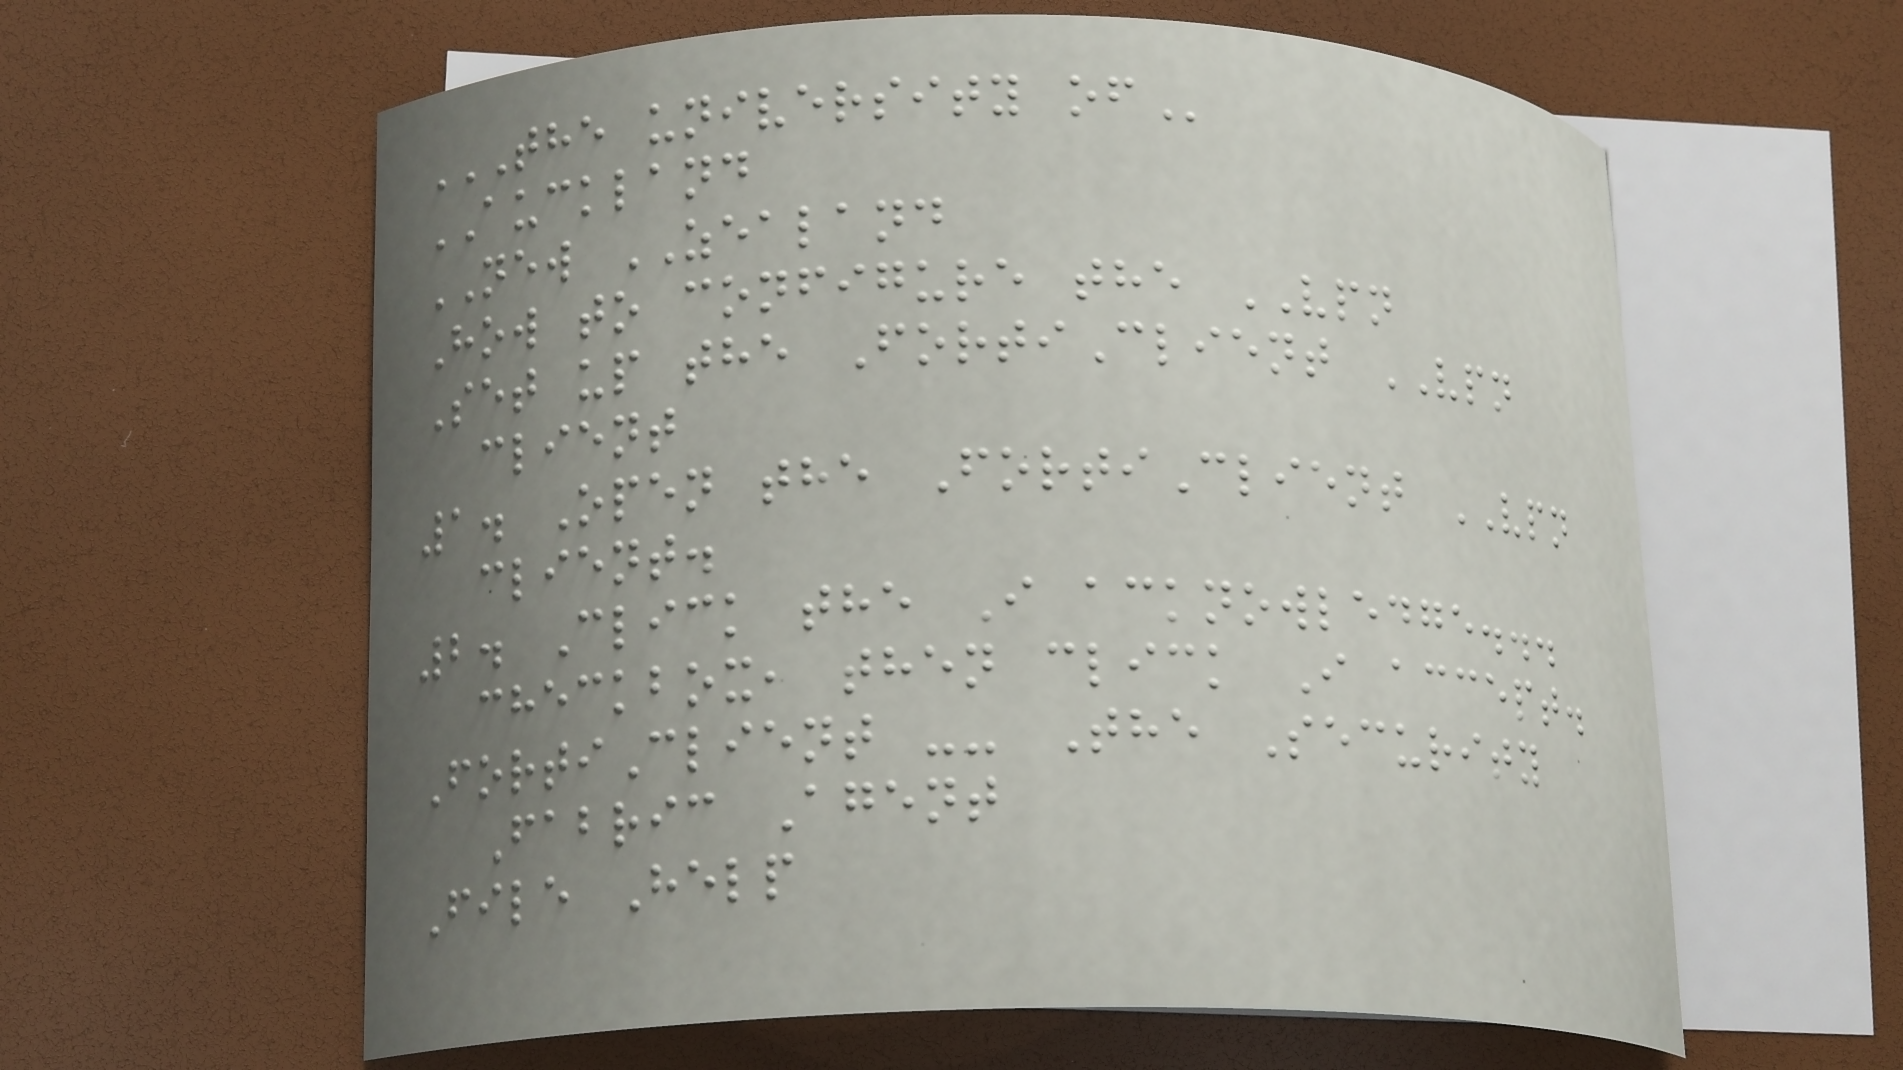THE UNIVERSITY OF
AUCKLAND
NEW ZEALAND
How to configure the VPN
Set up the FortiClient VPN
client
1. Open the FortiClient VPN
client.
2. Click the I acknowledge...
checkbox, then click I accept.
FortiClient -- The Security
Fabric Agent
File Help
